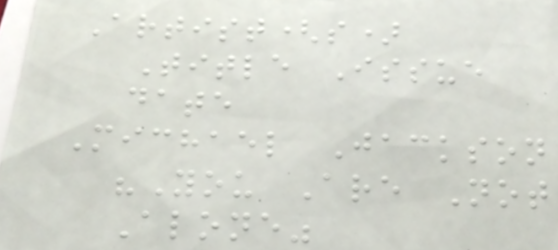Artist(s)
Title Issue
date
Michael Jackson
"You Are Not
Alone"
